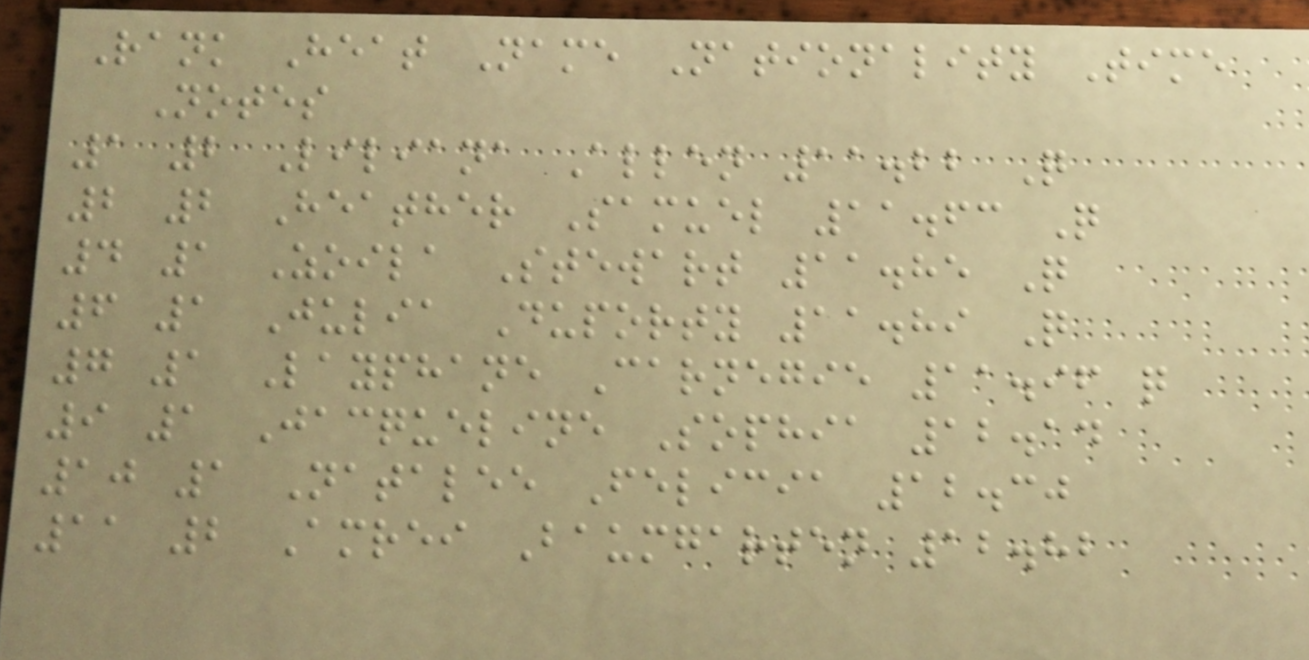Rank Heat Name Nationality Time
Notes
1 2 Liliana Allen 11.22 Q
2 2 Heather Samuel 11.63 Q
4 1 Zoila Stewart 11.85 Q
6 1 Julia Duporty 11.89 Q
7 1 Layphane Carnegie 11.96 q
9 1 Jacqueline Sophia 12.14
10 1 Natalee Felicia 12.30
11 2 Amrei Baumgarten 12.82
